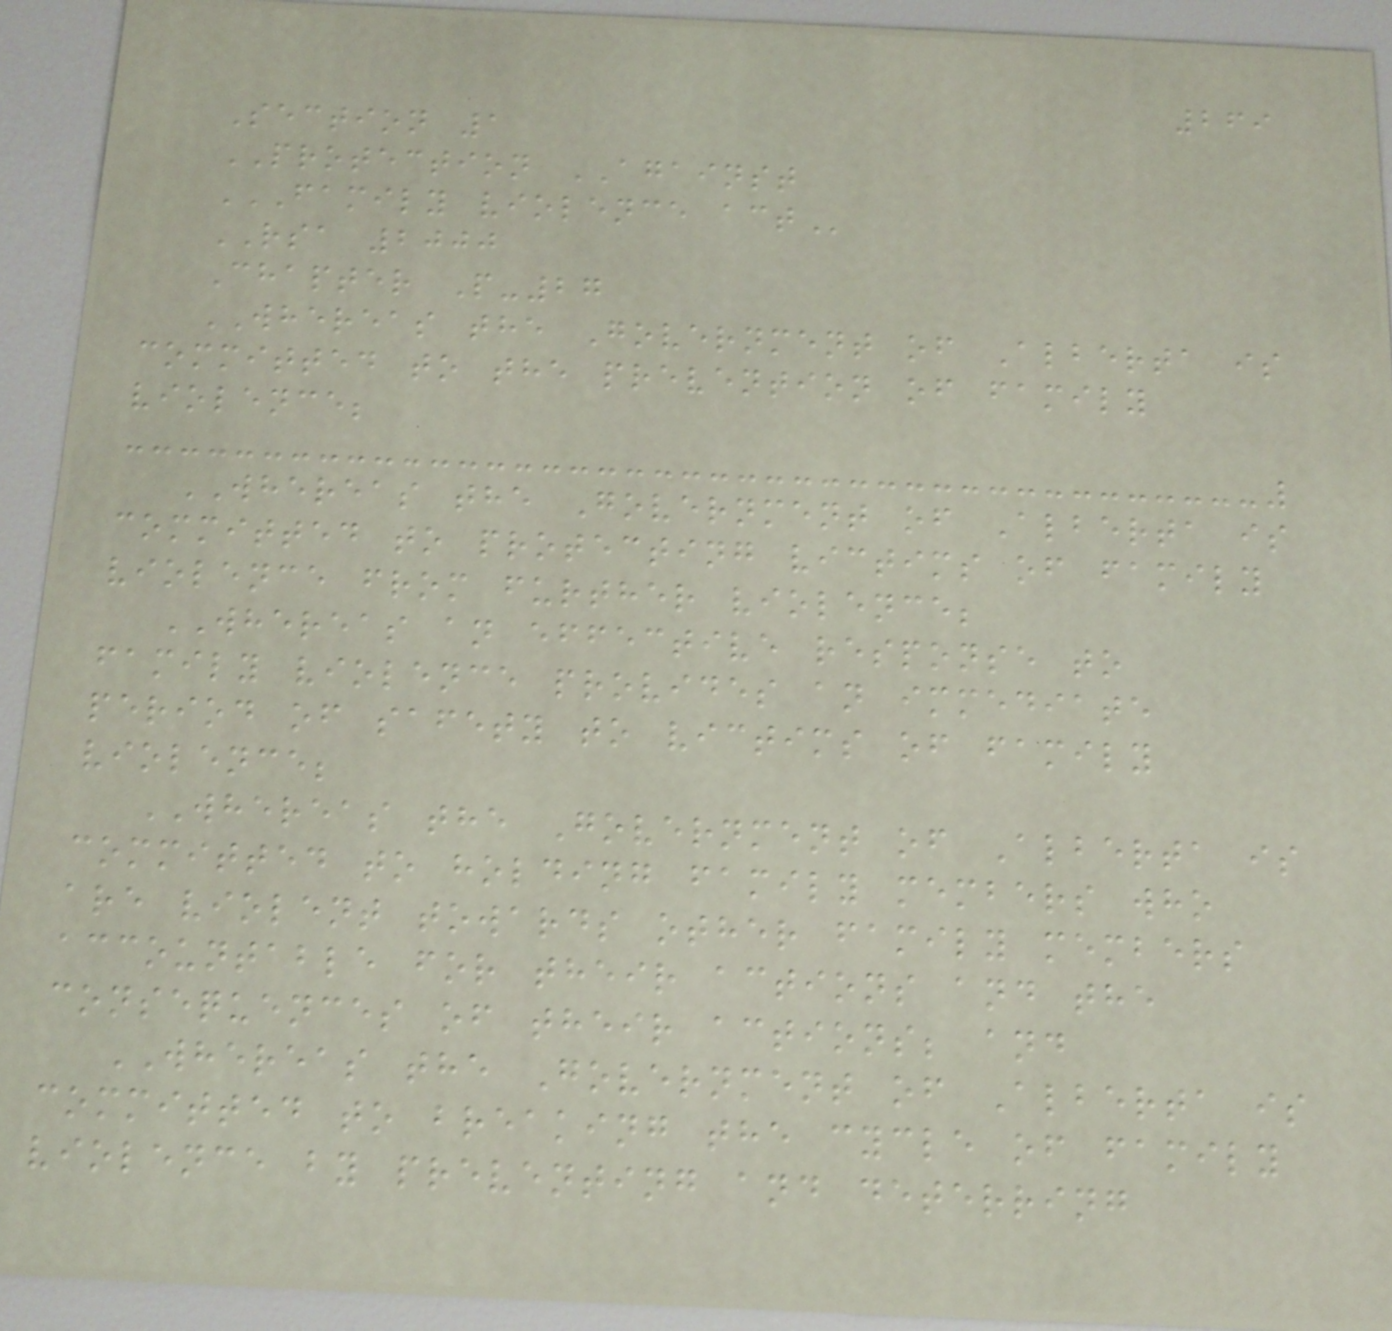269
Section 1
PROTECTION AGAINST
FAMILY VIOLENCE ACT
RSA 2000
Chapter P-27
WHEREAS the Government of Alberta is
committed to the prevention of family
violence;
WHEREAS the Government of Alberta is
committed to protecting victims of family
violence from further violence;
WHEREAS an effective response to
family violence provides an immediate
period of safety to victims of family
violence;
WHEREAS the Government of Alberta is
committed to holding family members who
are violent towards other family members
accountable for their actions and the
consequences of their actions; and
WHEREAS the Government of Alberta is
committed to breaking the cycle of family
violence by preventing and deterring
